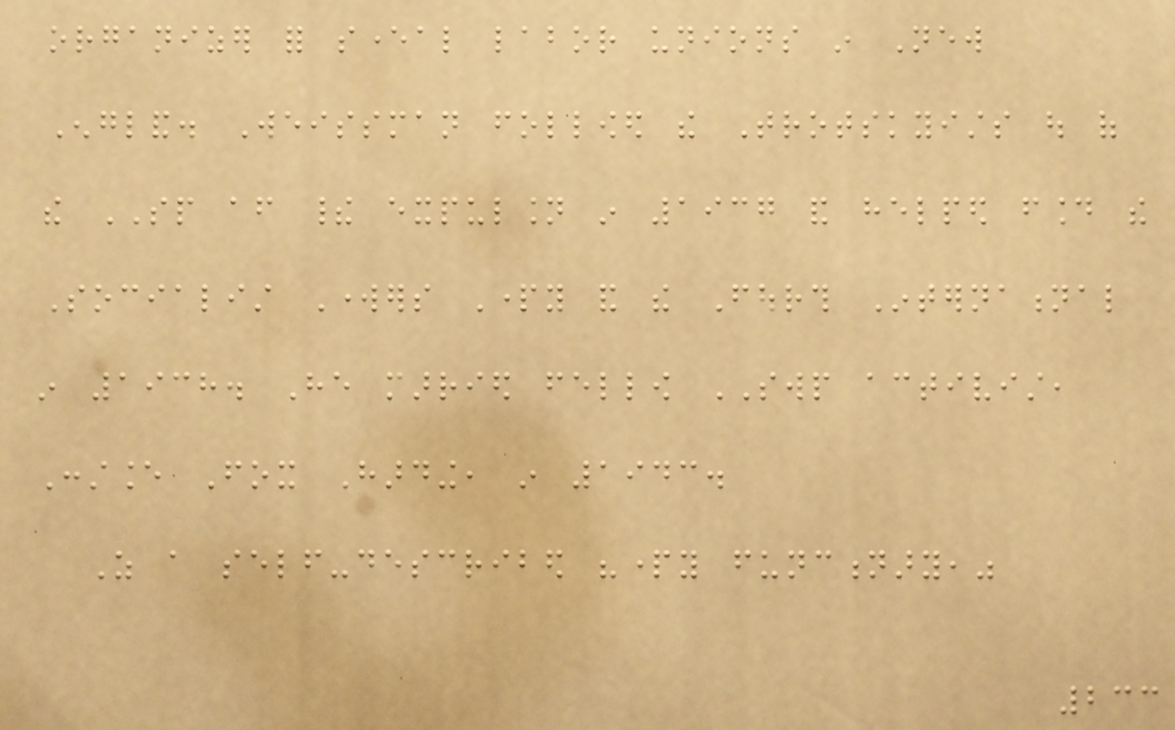organizer for several labor unions in New
England. Weissman followed the Trotskyists out of
the SP after their expulsion in 1937 and helped found the
Socialist Workers Party and the Fourth International
in 1938. He married fellow SWP activist,
Constance Fox Harding, in 1943.
As a self-described "party functionary,"
233
